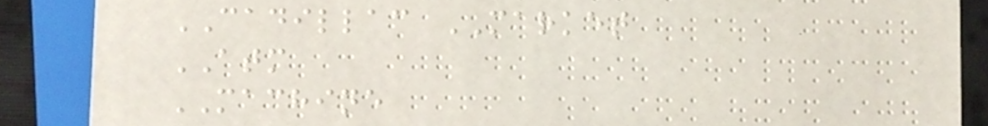CADILLAC MARKET
ATM
MACHINE
